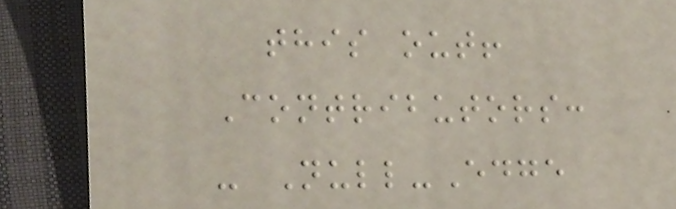this out!
Contributors:
- Null-Edge
